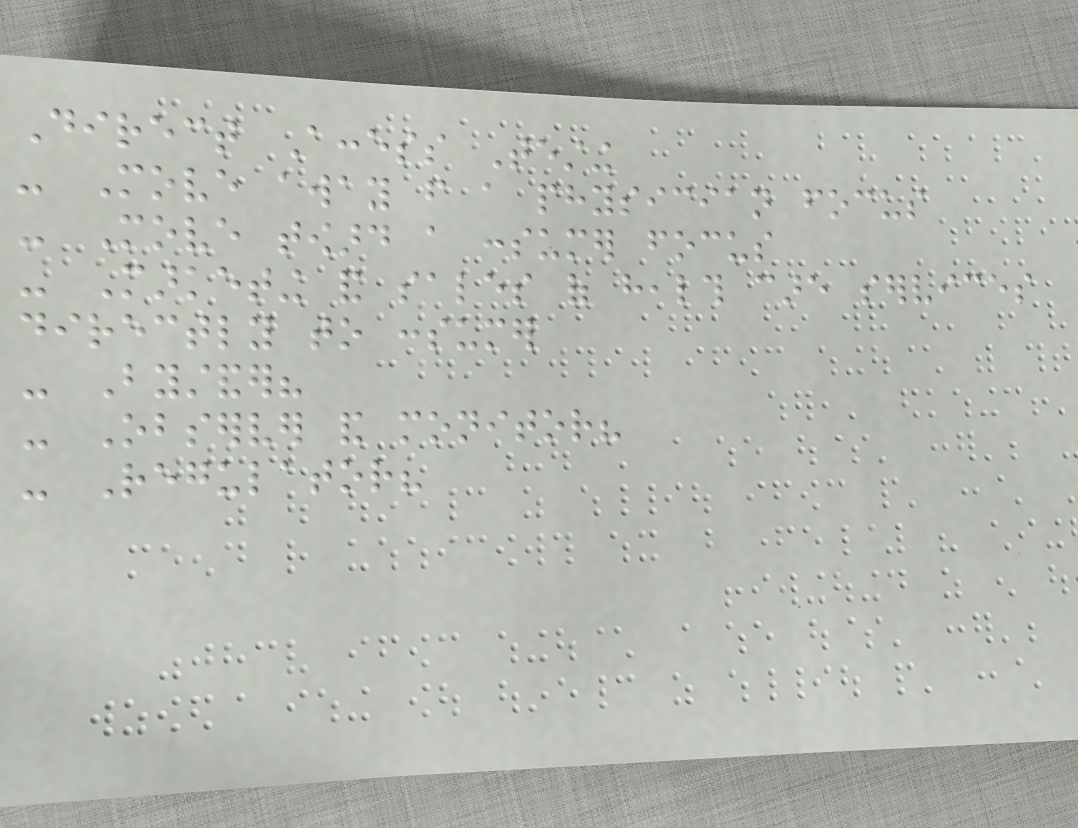Direct Access Testing
- Move away from a physician focus
- Move toward a consumer focus
- Marketing and sales of health care services
directly to consumer
- Bystander?
- Observer and monitor?
- Regulator?
